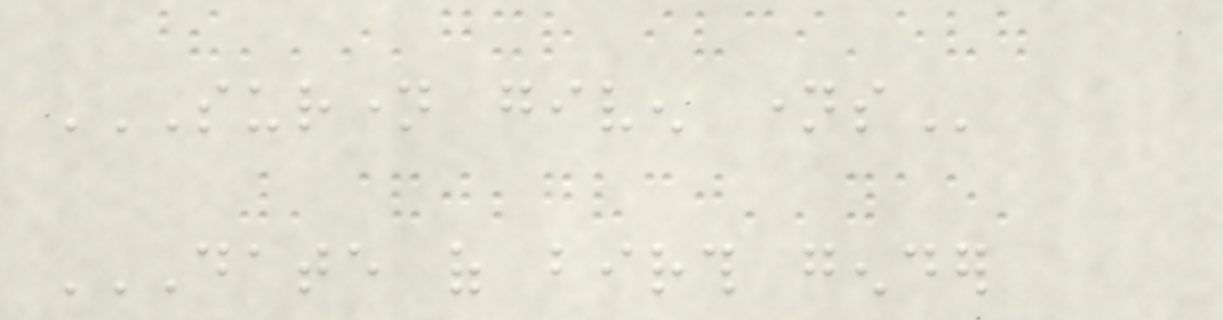SURNAME GIVEN NAMES
DATE OF BIRTH GENDER
